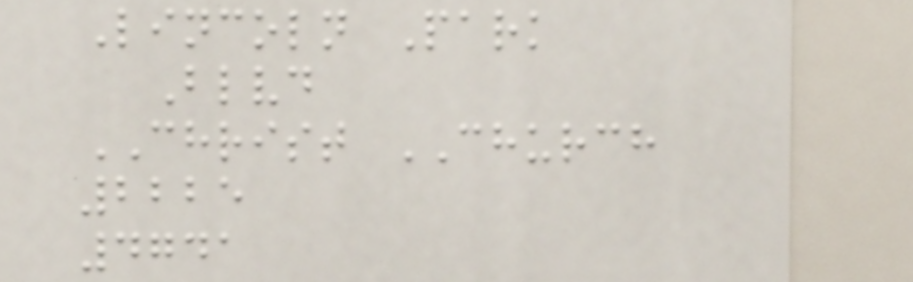Lincoln Park
Blvd
CHRIST CHURCH
2225
4741
